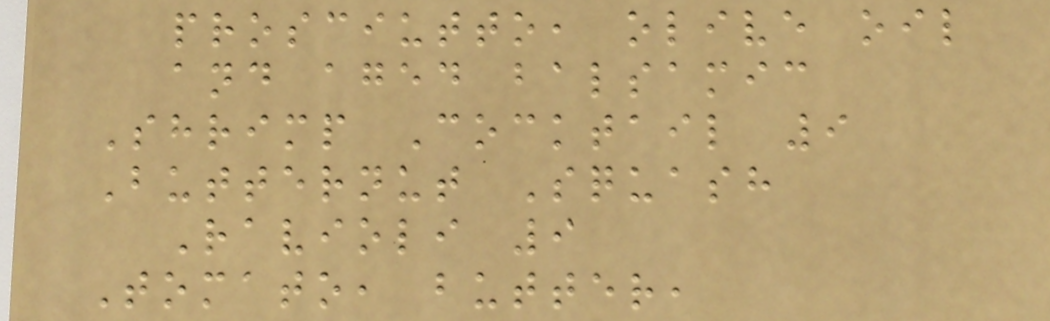prosciutto, olive oil
and aged balsamic
Shrimp Cocktail 9
Butternut Squash
Ravioli 9
Tomato, butter,
